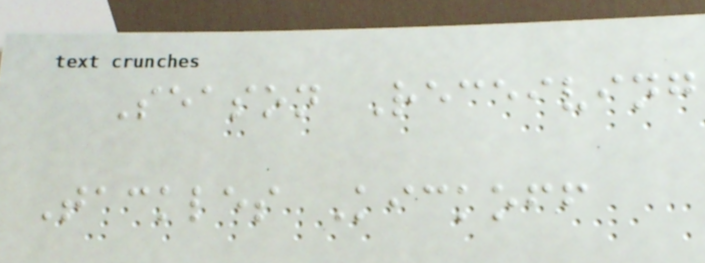Season Receiving
Tackles Kickoff
